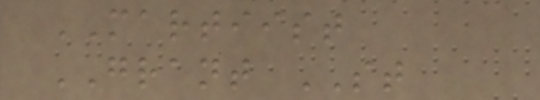MARTIIST
GRANT ST
